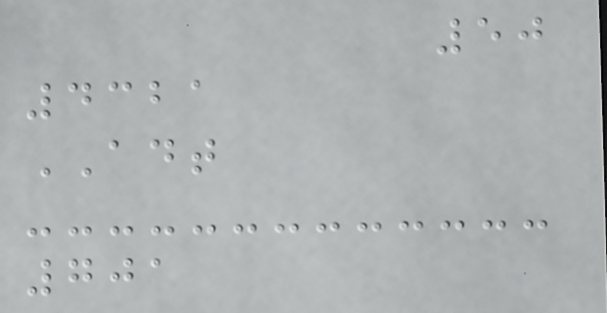50
4321
ADT
701
